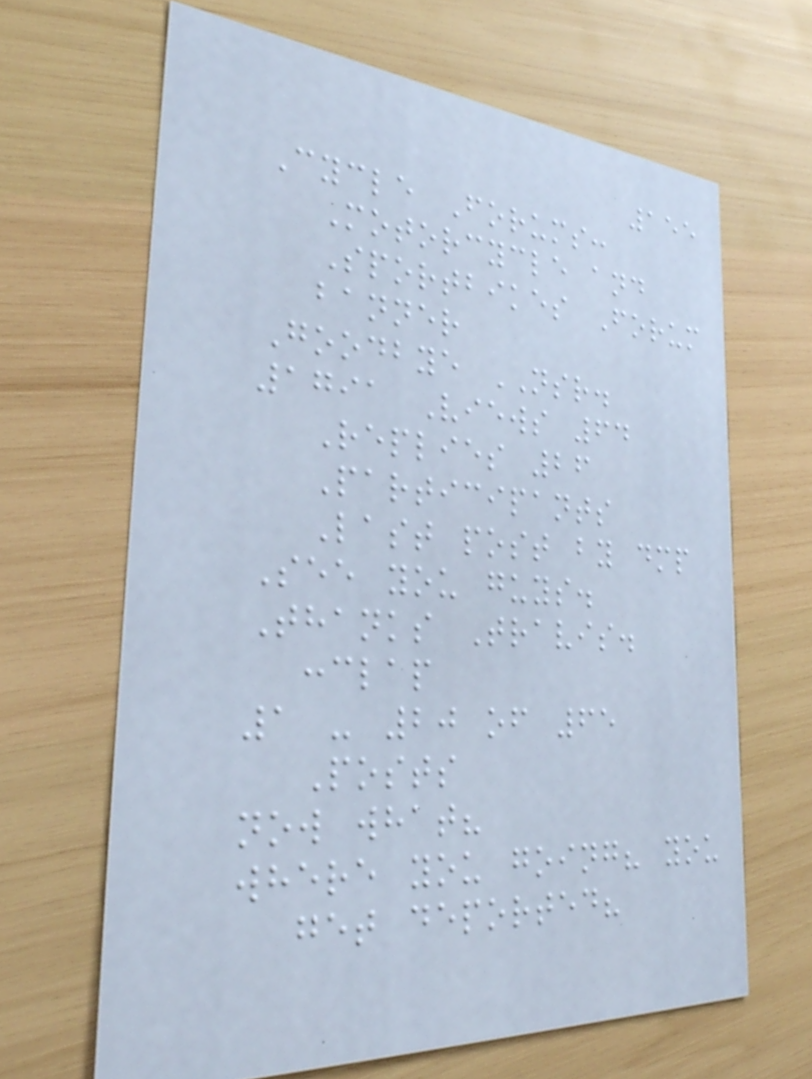155
Cycle Forums:
Motorcycle and
Sportbikes Forum
banner
Goodbye NSR.
1791 Views 64
Replies 26
Participants
Last post by dmp
See you guys.
Thanks Travis.
:clap
1 - 20 of 65
Posts
now what?
where you going? you
get deported?
